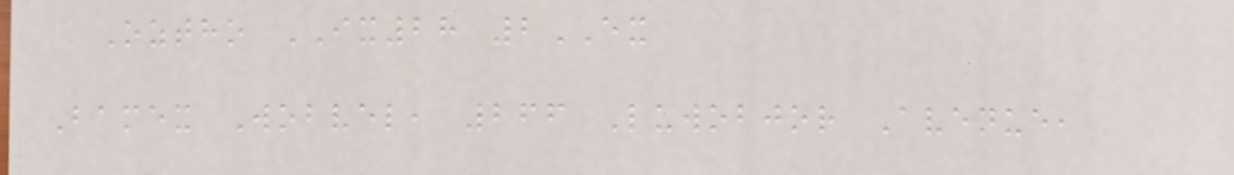Oztho IX28 2EX
Bamex Wobvel, 266 Luwobjor Avenue,
